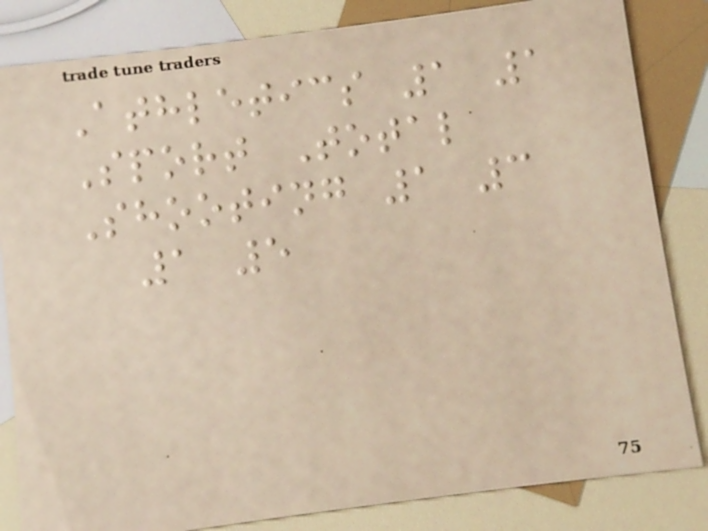Athletics 1 1
Sport Total
Shooting 1 3
1 5
